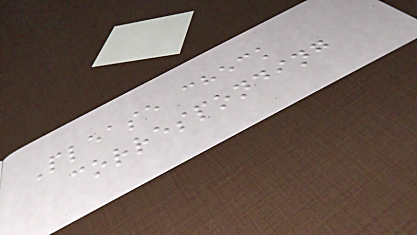Please check
corresponding
